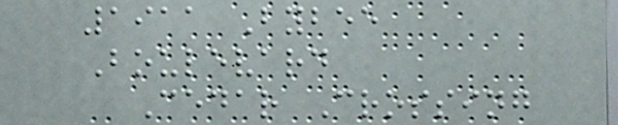1911 Bybee
Boulevard
Cedar Crossing
